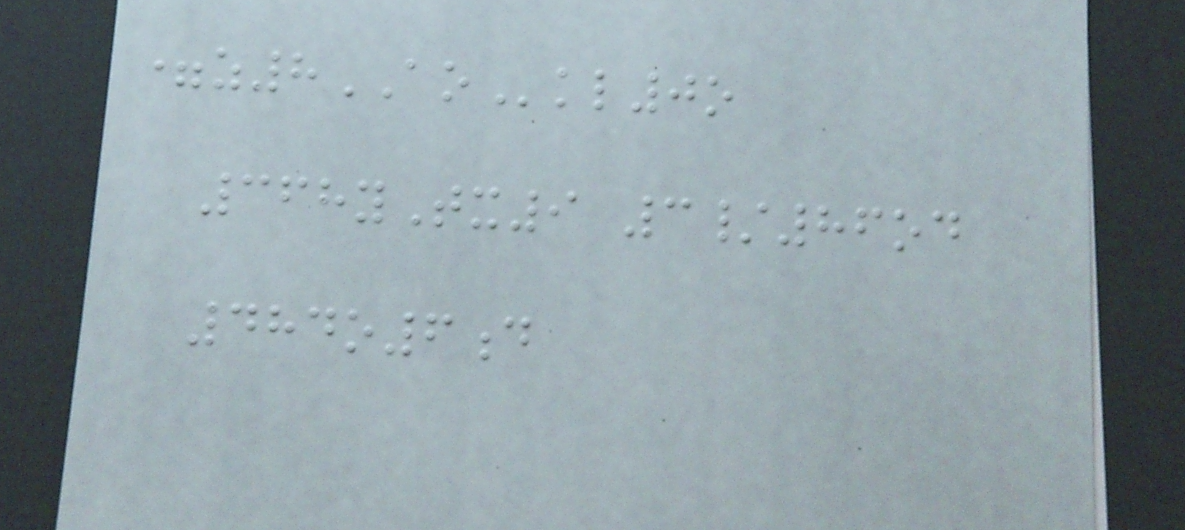=z8AOkl0o
368yTx9 3/86od
484o6d
